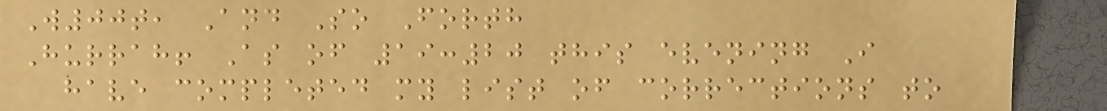W00t, And So Forth
Hurrah! As of 19:20 this evening I
have completed my list of corrections to
